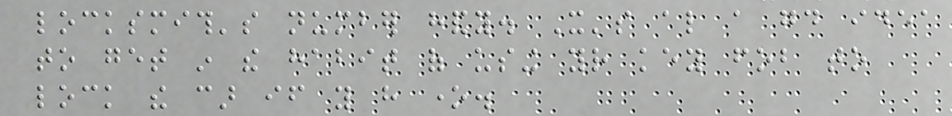locksmith's number handy. It's also a good idea
to get in the habit of using your key fob to
lock the car if you have one.
